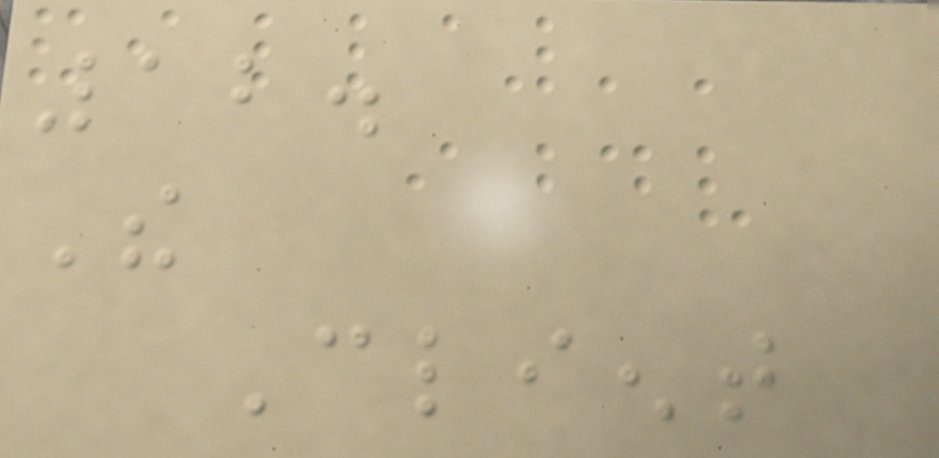12.
The
Client
